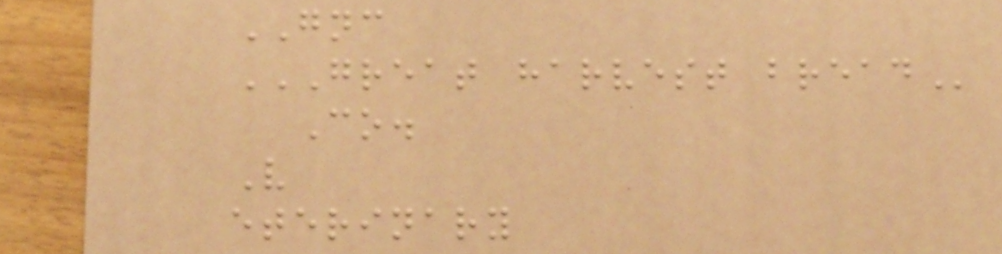GNC
GREAT HARVEST BREAD
Co.
V
eterinary
